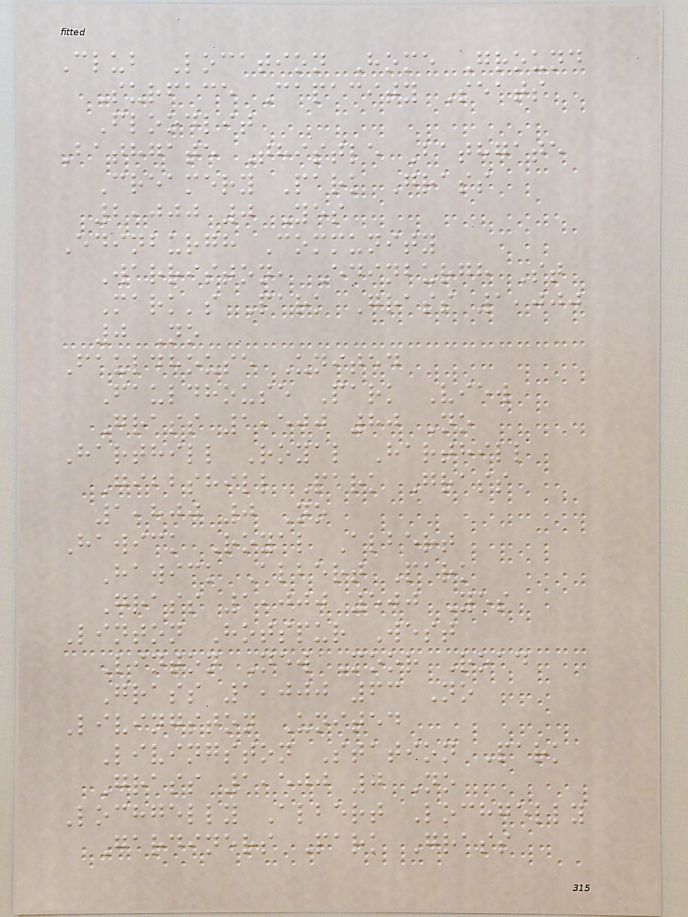Club Location Home Ground
Surface Capacity Seats
Floodlit
Bathgate Thistle Bathgate
Creamery Park Grass
2,000 0 Yes
Edinburgh Community
Warriston, Edinburgh St
Mark's Park Grass 1,000
0 No
Fauldhouse United
Fauldhouse Park View
Grass 1,500 80 No
Harthill Royal Harthill
Gibbshill Park Grass
1,800 0 No
Hawick Royal Albert
Hawick Albert Park
Grass 1,000 500 Yes
Linton Hotspur West
Linton New Moor Road
Grass 1,000 63 No
Livingston United
Livingston Station Park
Grass 1,500 0 No
Lochgelly Albert Lochgelly
Gardiners Park Grass
